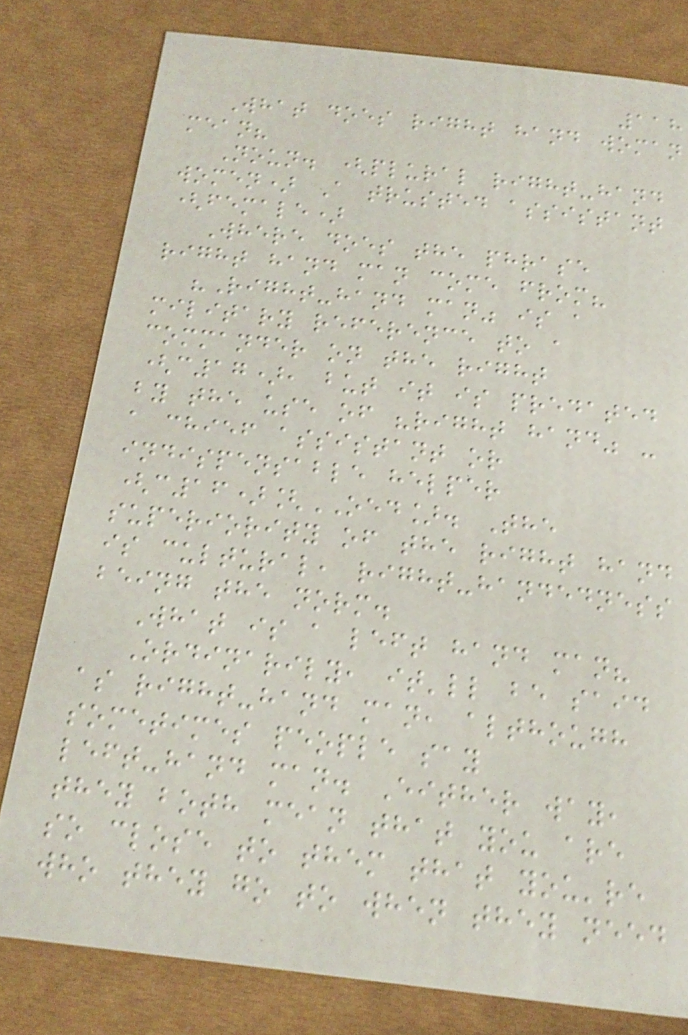118
What does right hand woman
mean?
Noun. (plural right-hand
women) A trusted assistant
(female)
Where does the phrase
right hand man come from?
"Right-hand man" is a
military reference to a
commander on the right
(c17), but it is predated
by the use of "right hand" -
a chief assistant or
indispensable helper
(c16)[OED]. The
superiority of the right hand
is cultural, right-handedness
being the norm.
What is a left hand man?
Ordinarily, it'll be said
as right-hand man, although
sometimes people say
left-hand man. Either way,
they both mean that you are
so close to them that you're
who they go to when they need
